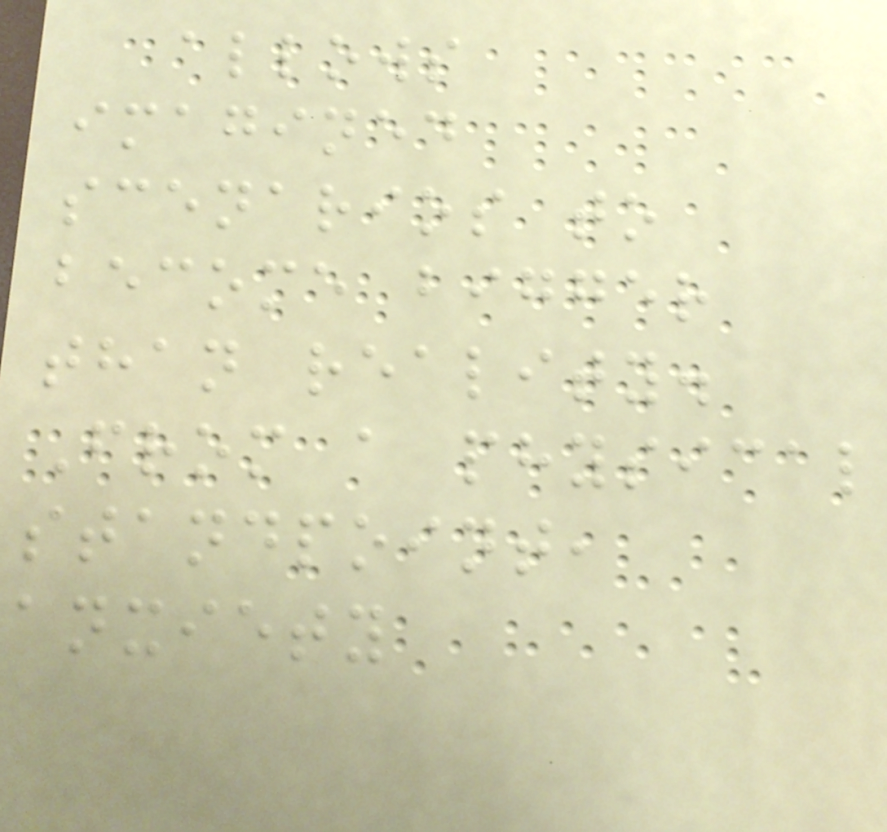allows
imagined
scenarios to
become bigger
than reality.
From a physical
standpoint,
anxiety
